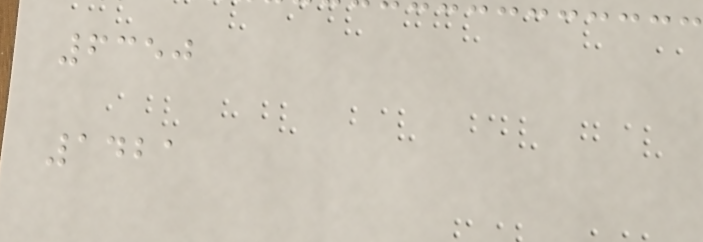6350
1421
